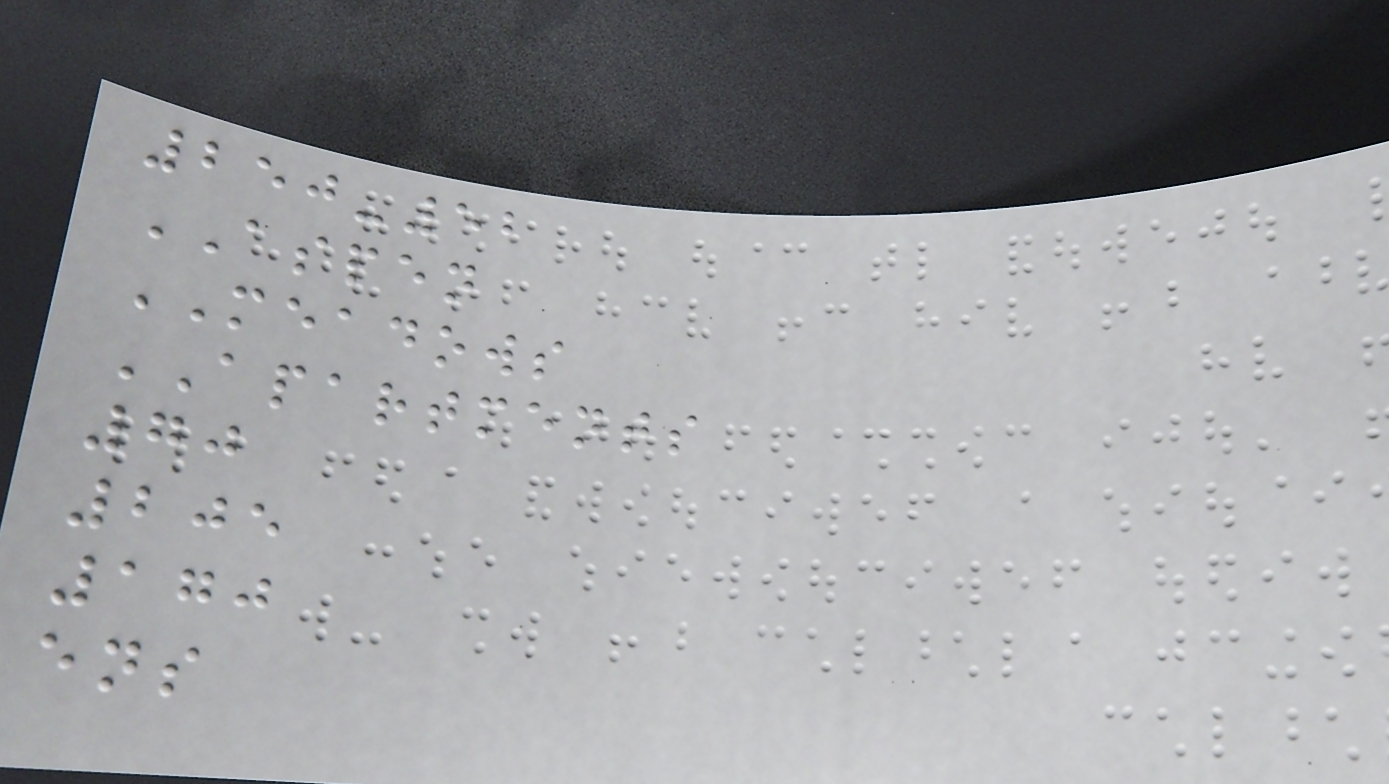250-52
ASPEN
MEADOWS
APARTMENTS
70
205
170
ens
